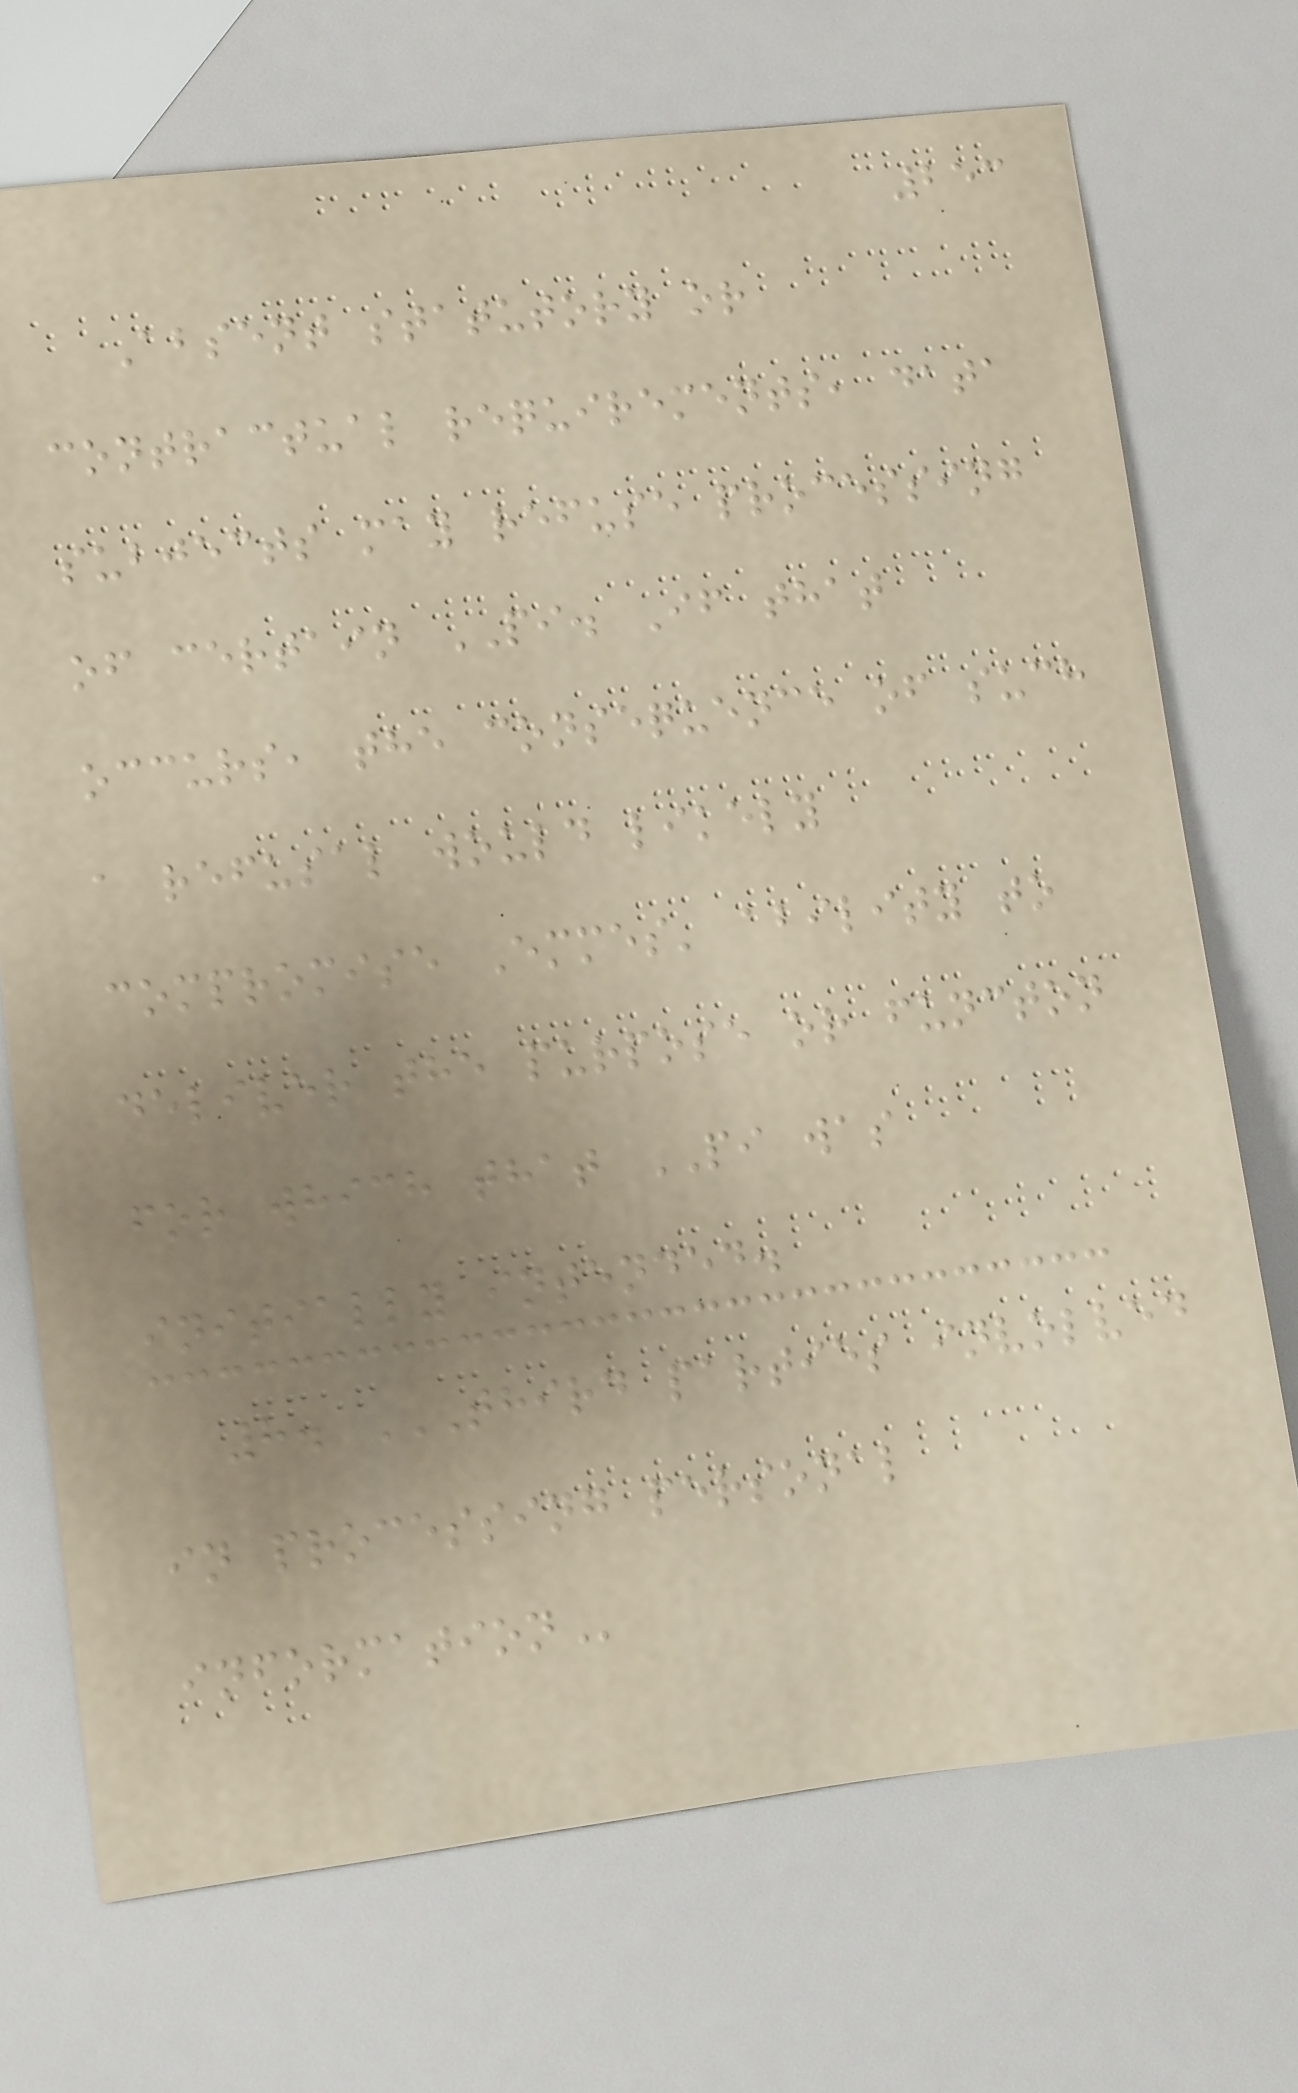253
Absent statutory or
contractual requirements, data
subjects may refuse processing
of certain PI. If that
occurs, the consequence of such
a refusal would likely
compromise Emmes' ability to
deliver the purpose or functon
for which that PI was
initially intended.
8. THIRD PARTIES INVOLVED
IN PROCESSING PERSONAL
INFORMATION
